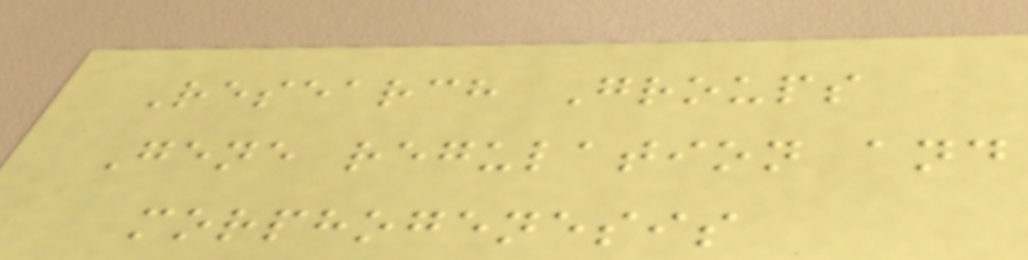Research Groups
Gene regulation and
morphogenesis
